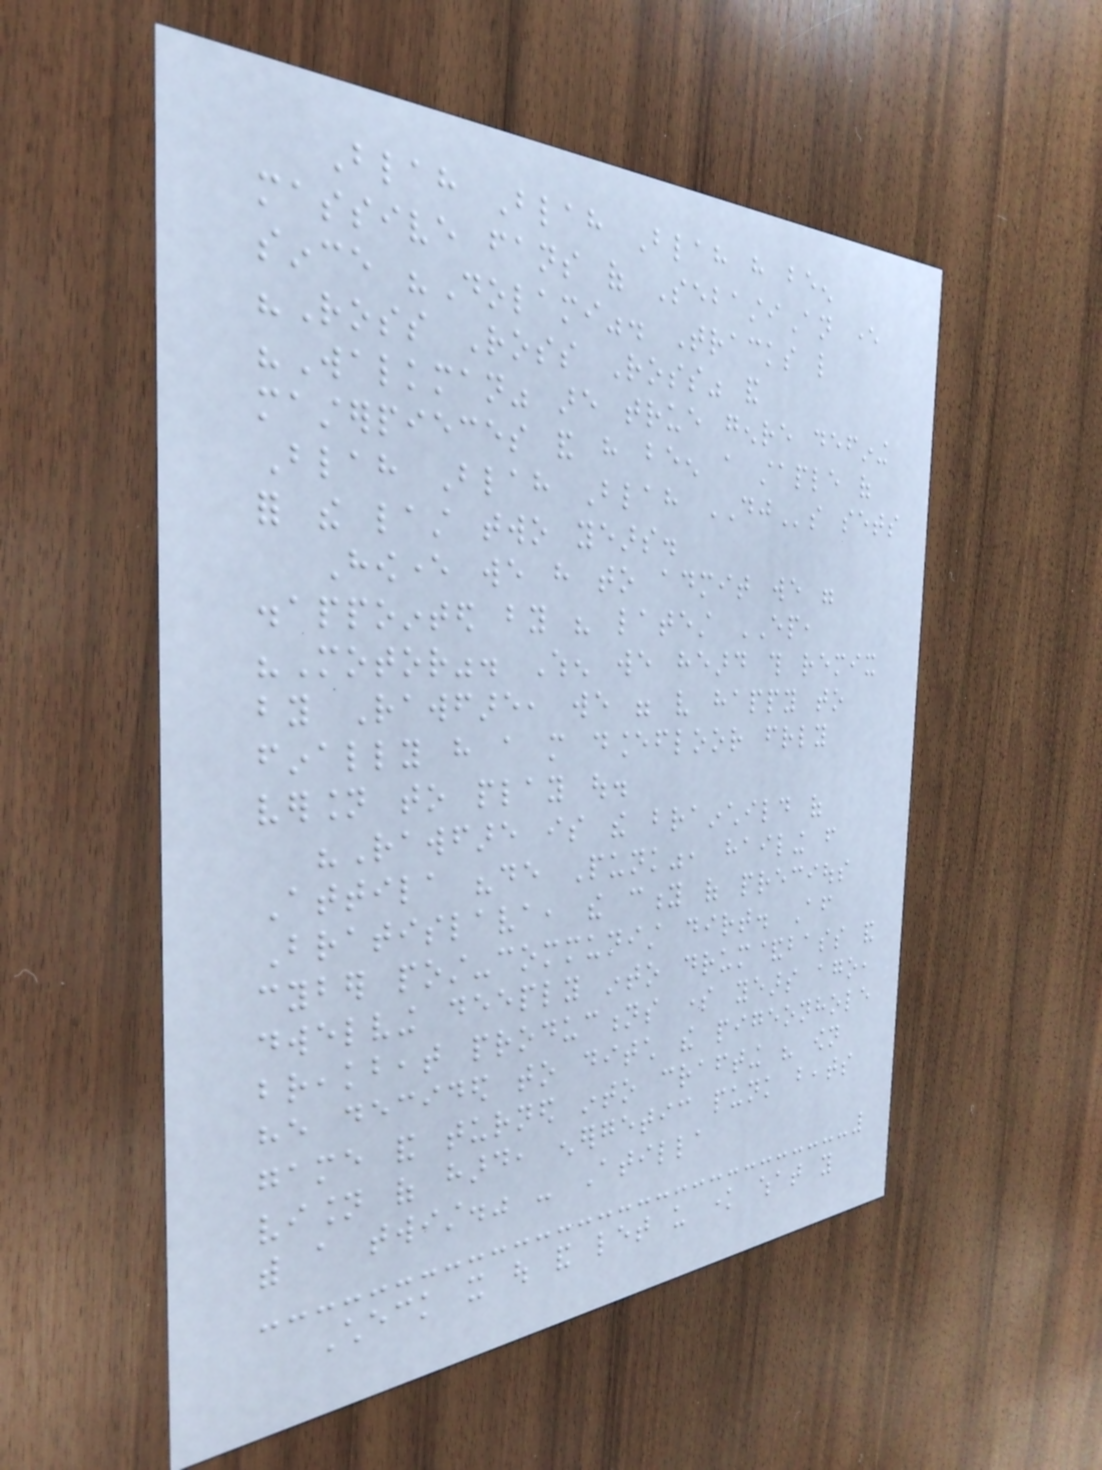Blah Blah Blah have been
massive fans of SebastiAn ever
since "Dolami". Tracks like
"Ross Ross Ross" and
"Walkman" are true genre defining
masterpieces and have been a staple of
Blah Blah Blah DJs sets
for the last two years.
However we have to admit we were
disappointed by his latest EP,
"Motor". When we heard this remix
by Rawfare, we were very happy to
finally have a more dancefloor friendly
version to play out.
"Rawfare is the brainchild of
Attila "de Punk", hailing from
Bratislava, the city of precious
cyber post-communist dirt. After
dwelving deeply into drum&bass and
breakbeat productions some years ago,
he decided to ditch the pigeonhole
game and turned into crafting his own
vision of hard, energetic punk beats
with a twist." - Atilla
Check it out and let us know what you
